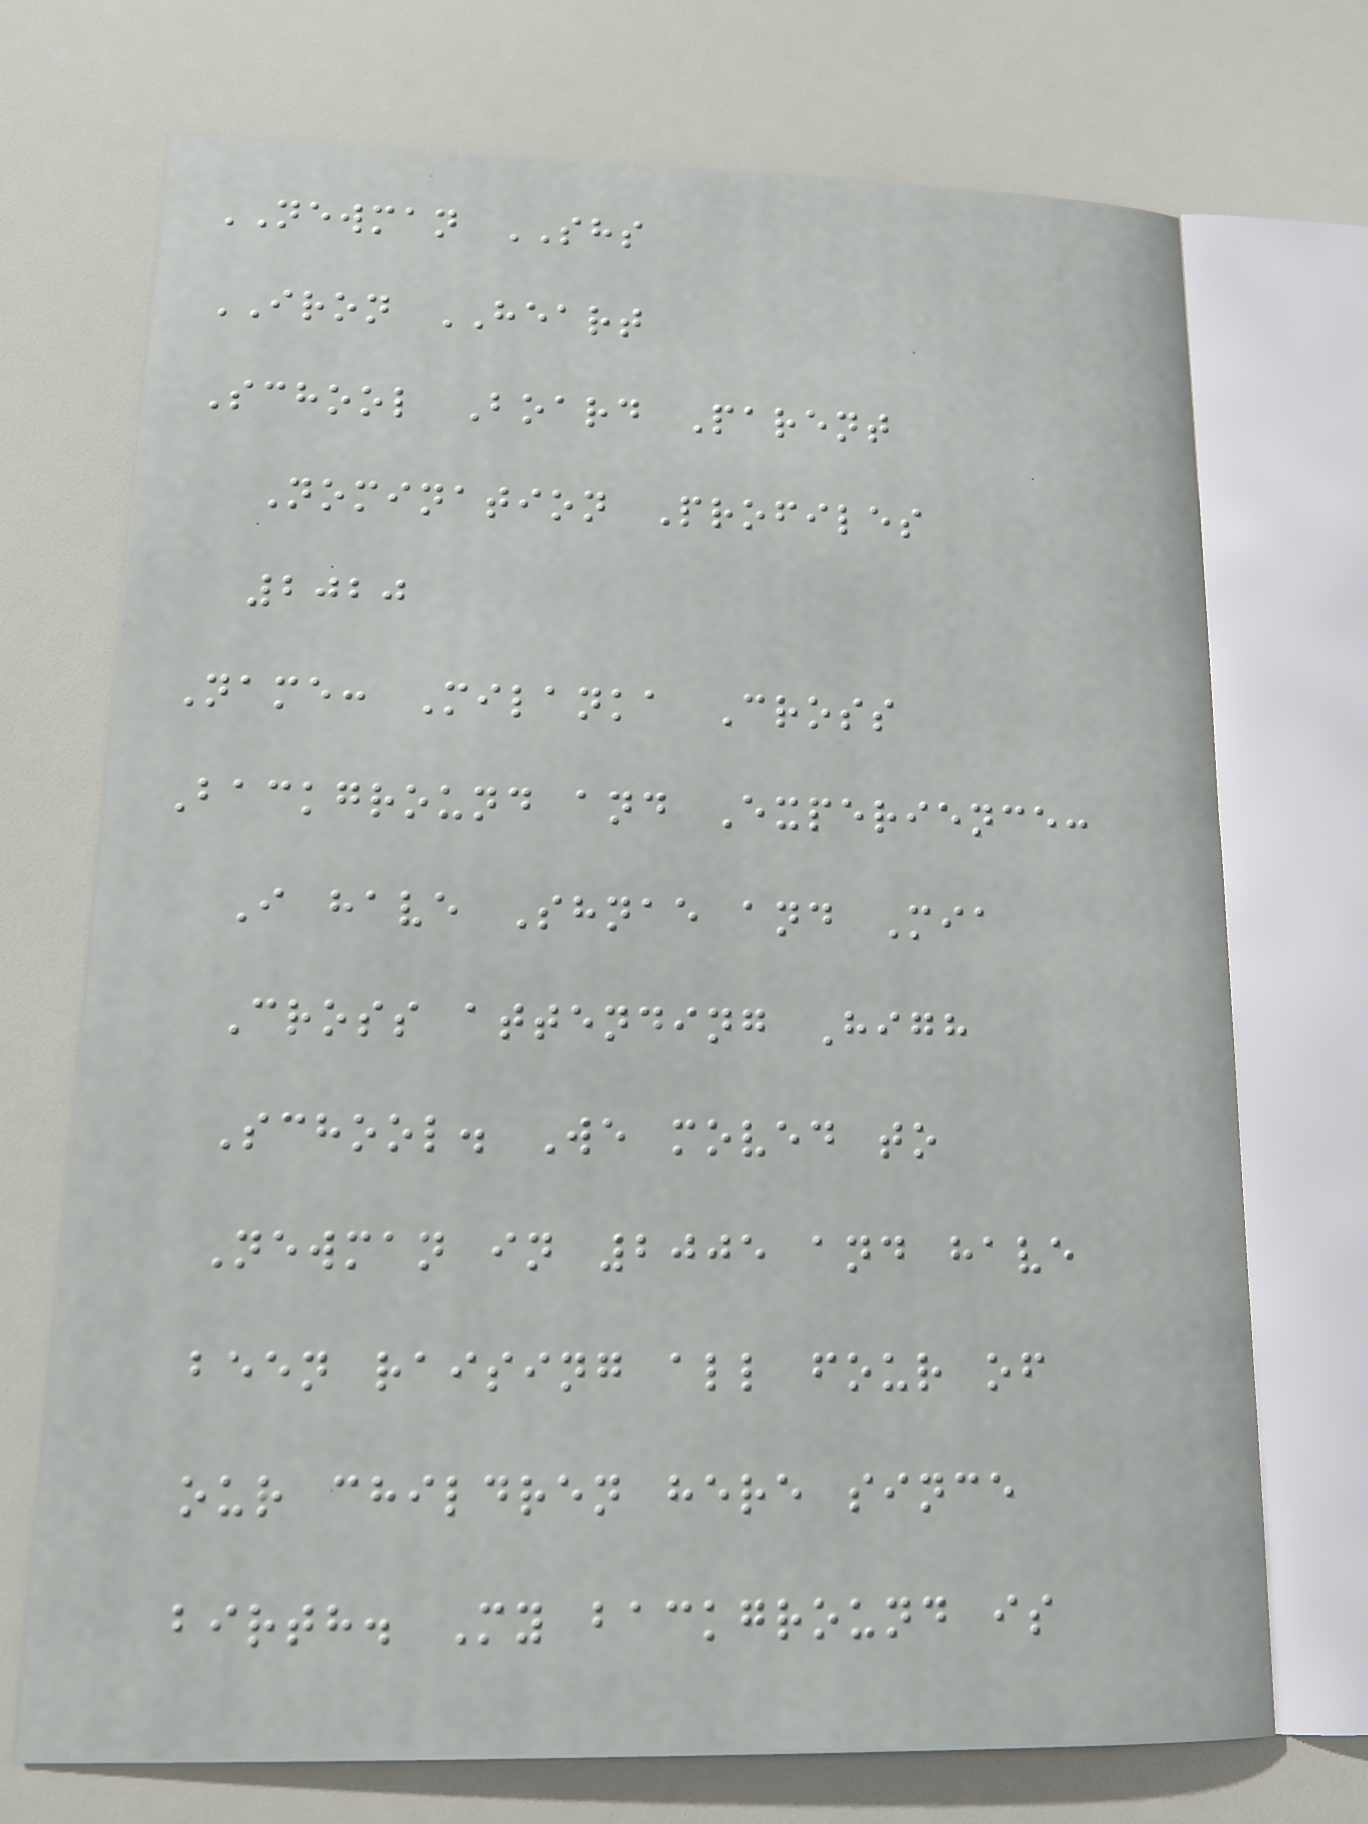NEWMAN SHS
IRON HEART
School Board Parent
Nomination Profiles
2020
Name: Milanka Cross
Background and Experience:
I have Shnae and Mia
Cross attending High
School. We moved to
Newman in 2005 and have
been raising all four of
our children here since
birth. My background is
